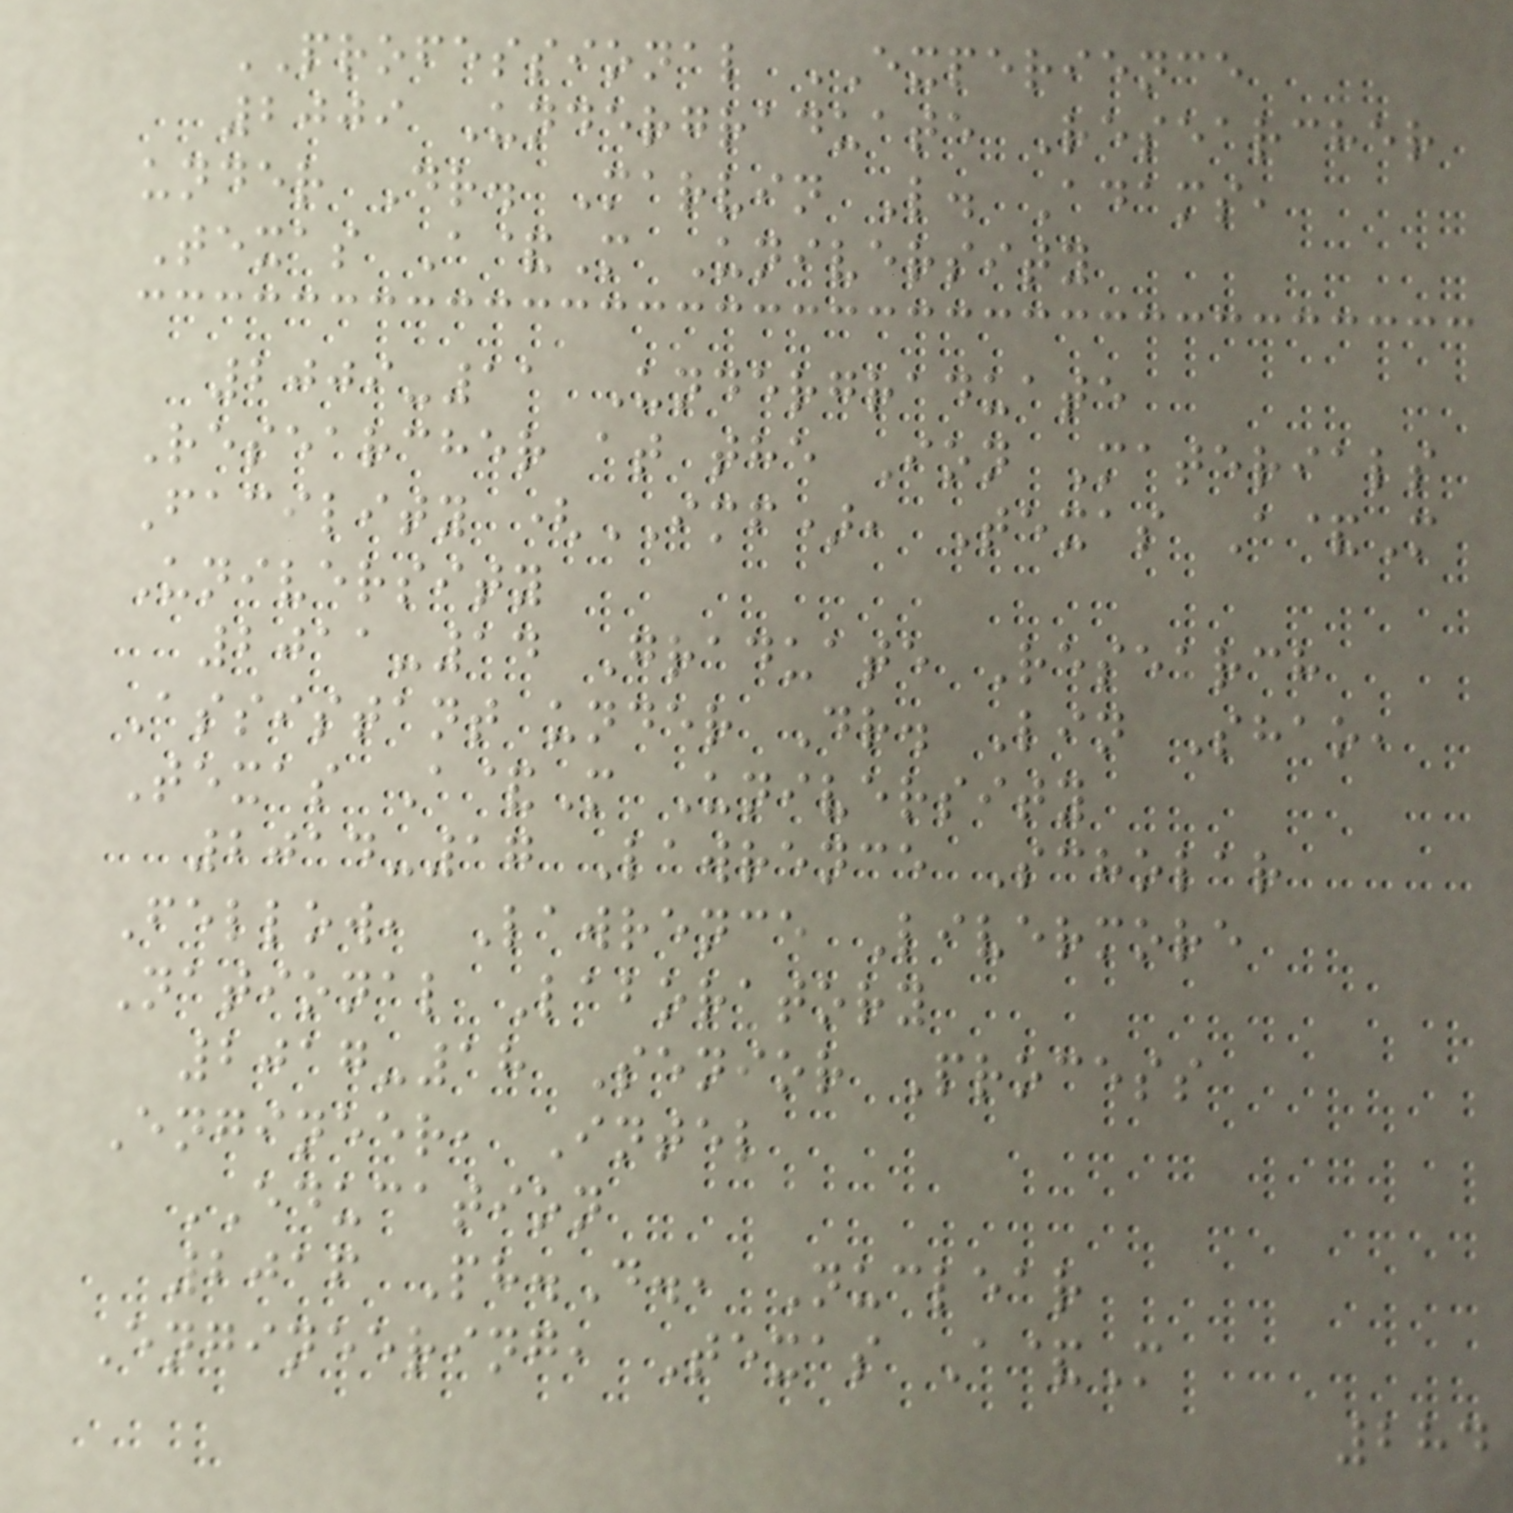PROFESSIONAL EXPERIENCE
2009 Undergraduate Researcher
under Dr. Marvin L. Adams,
Texas A&M University
2009-11 Undergraduate
Researcher at the Ion Materials
Facility (IMF), Texas A&M
University
2011-14 Graduate Research
Assistant under Dr. Lin Shao,
Texas A&M University
2014-17 Lawrence Scholar
Fellow, Lawrence Livermore
National Laboratory
2017-18 Senior Process
Engineer, Intel
EDUCATION
2016 Ph.D., Nuclear
Engineering, Texas A&M
284
